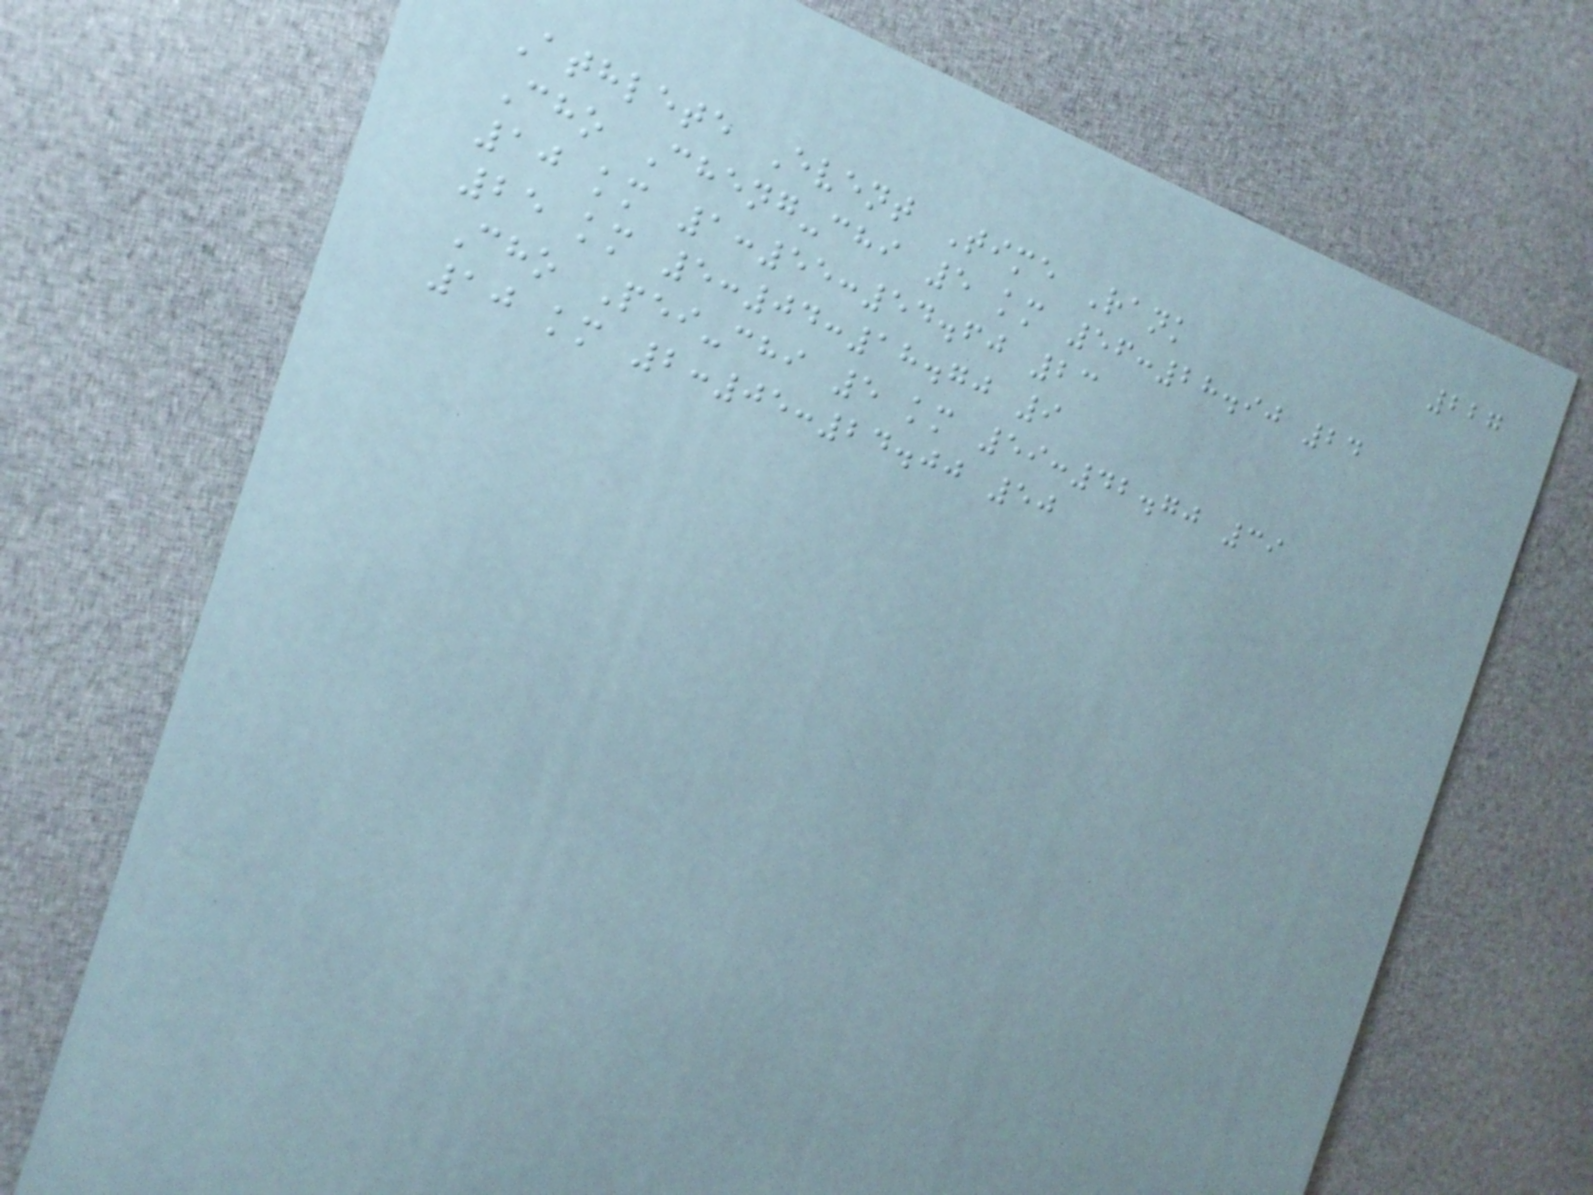227
Athlete Event Time Rank
Cho Cheng-chi 5 km 56:28.90 24
10 km 1:55:54.60 23
25 km 5:04:18.70 9
Cho Pei-chi 5 km 59:42.70 39
10 km 2:05:24.00 50
